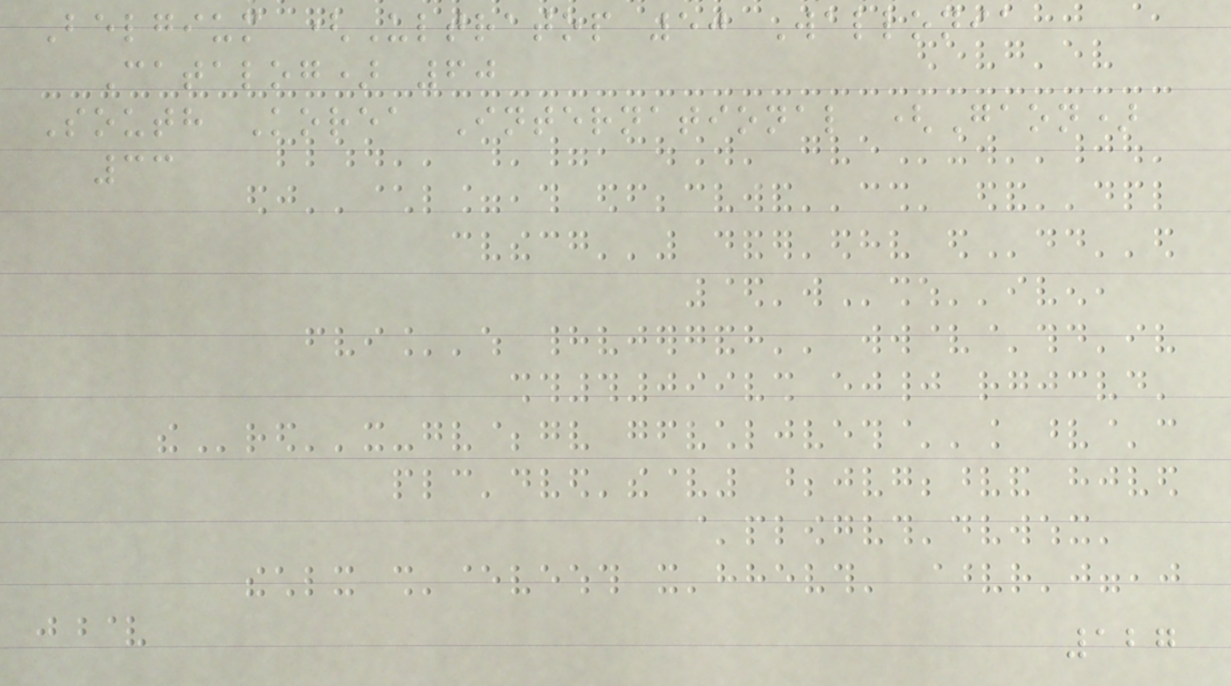Belgium (Ultratop 50 Wallonia
Catalog) 60
South Korea International (Gaon)
33
127
